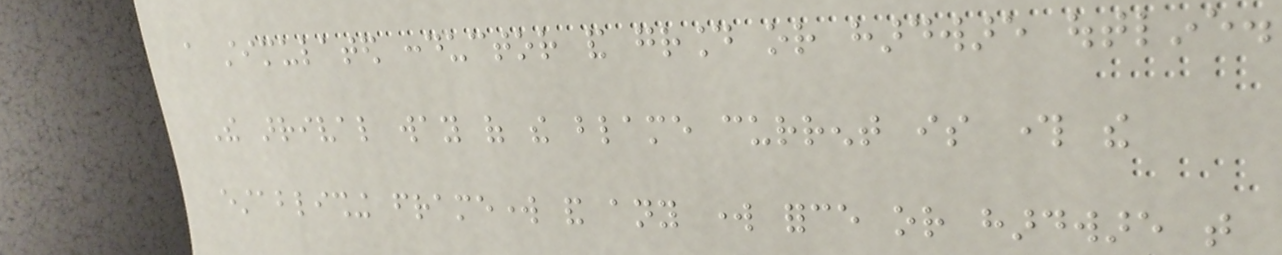a stimulated conductor and ground or hardware outline.
The arrival way of the blame current is through the
establishing framework and any work force or hardware that
